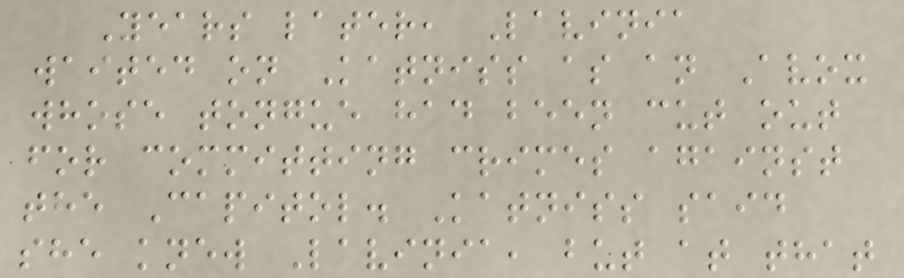Years later, Lavinia
waited on Katniss as an Avox
whose tongue had been cut out
for committing crimes against
the Capitol. Katniss said
she knew Lavinia, but at that
